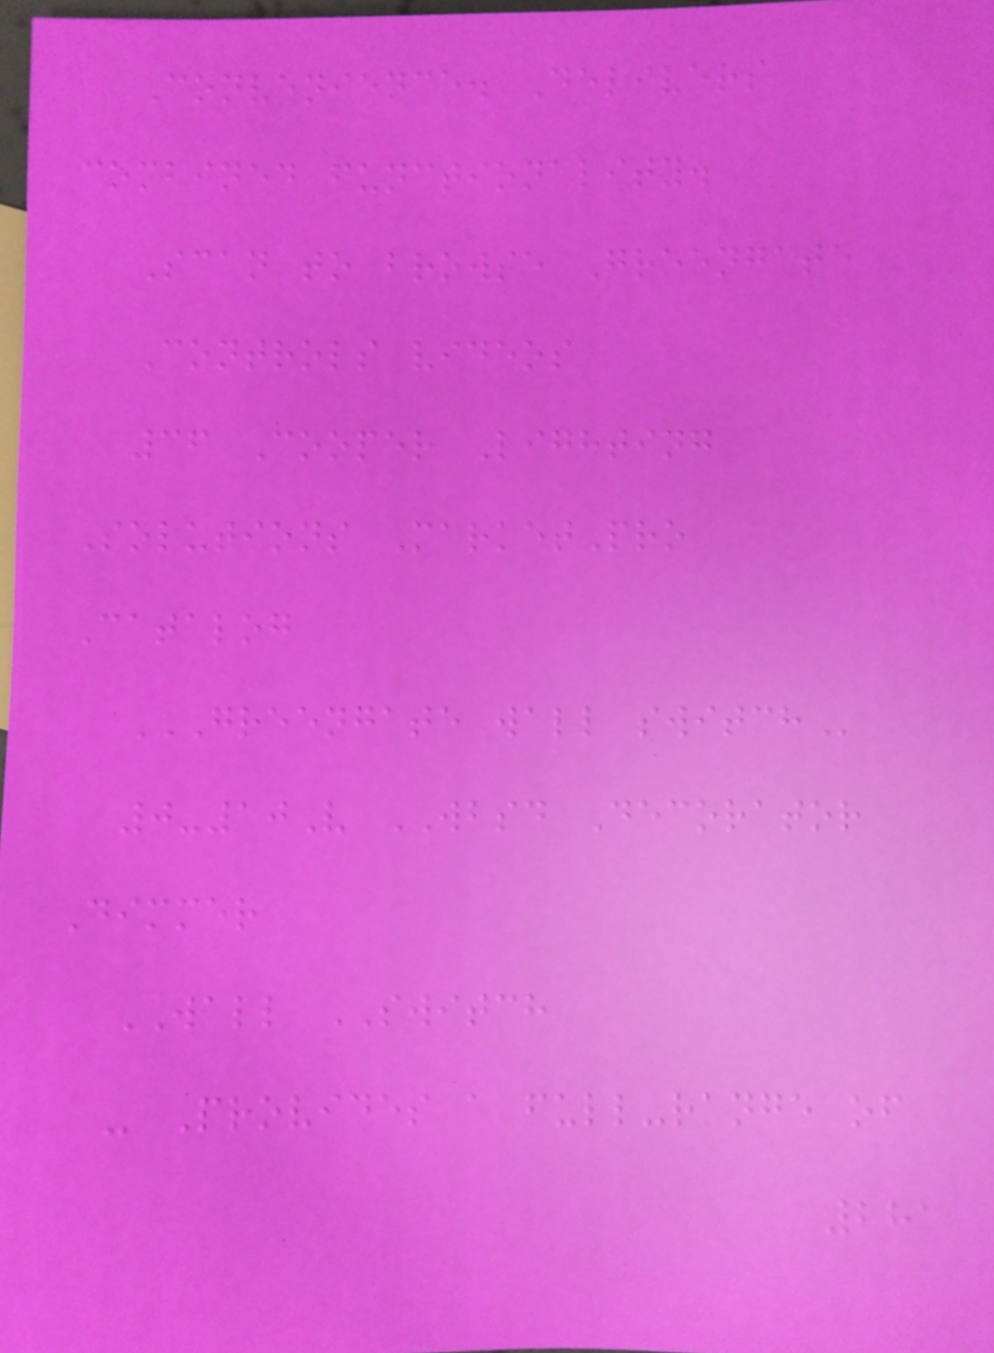Convenience. Delivers
combined functionality.
Scan to browse Greengate
Controls videos
36 Cooper Lighting
Solutions MarketPro
Catalog
GREENGATE WALL SWITCH
0-10V WBSD Decorator
Dimmer
WALL SWITCH
- Provides a full-range of
281
